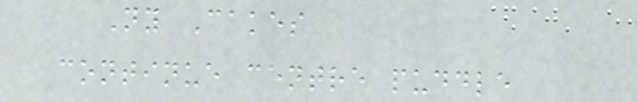Ny Cakes
continue centre puddle
